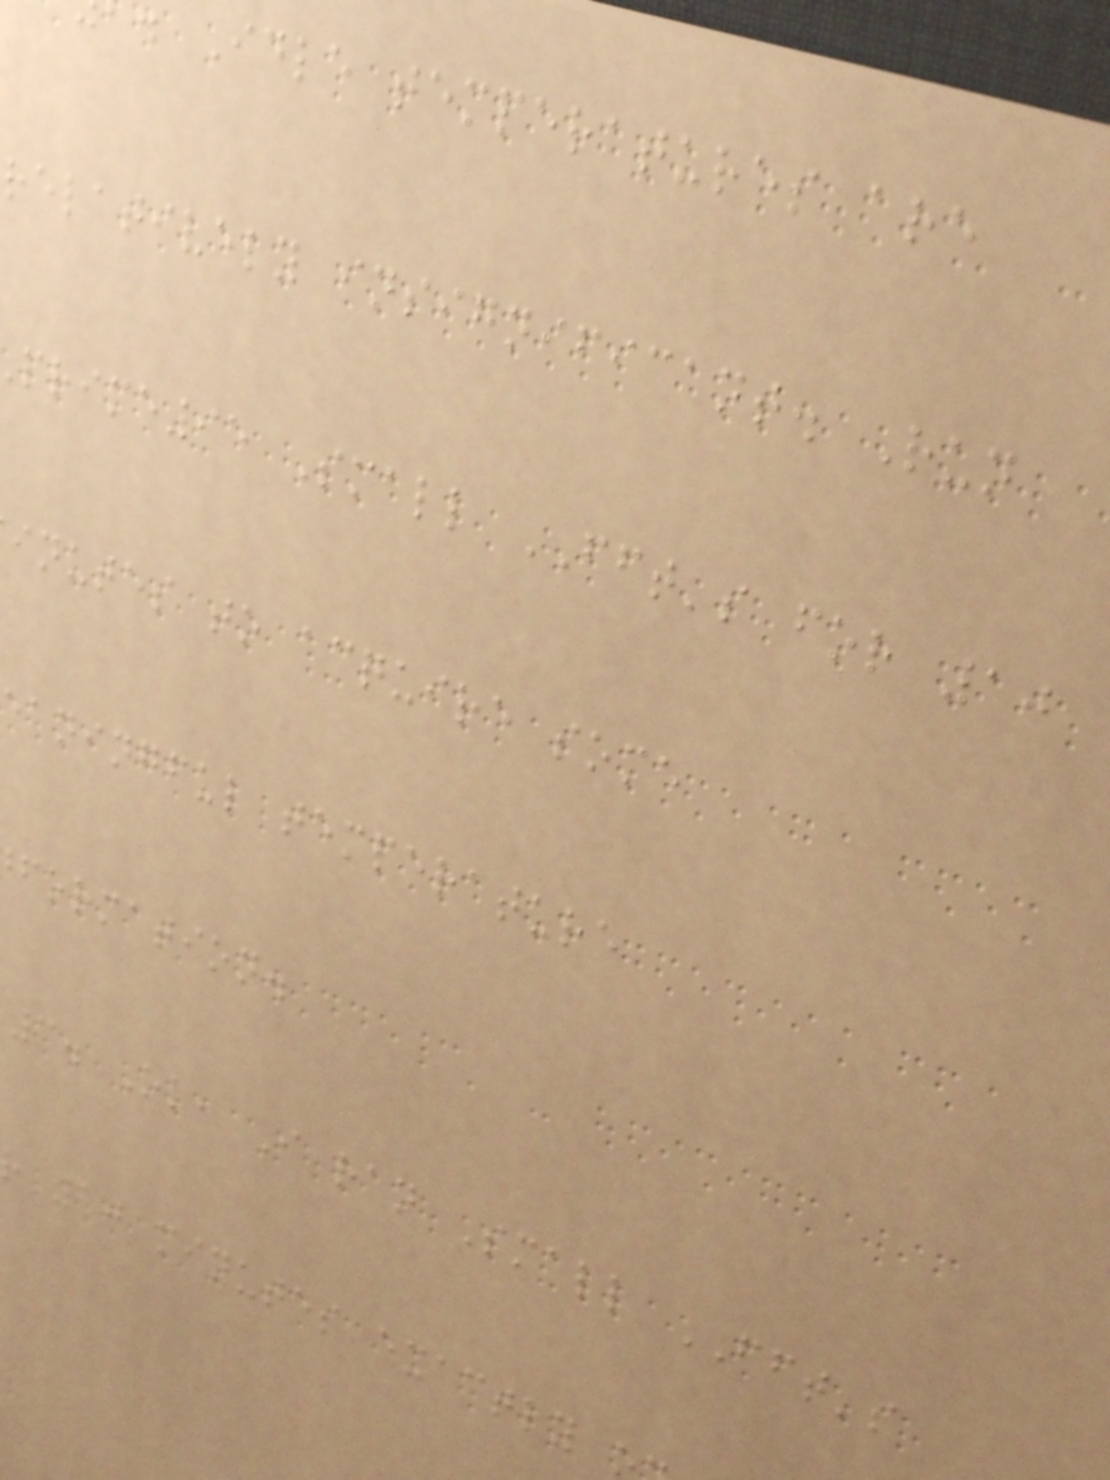Idle temperatures are
relatively insignificant. Run
prime95 Small FFT's for 10
inutes to acquire some
eaningful temperature
formation.
3. Ok, I ran Small FFT's
r 10 minutes exactly
